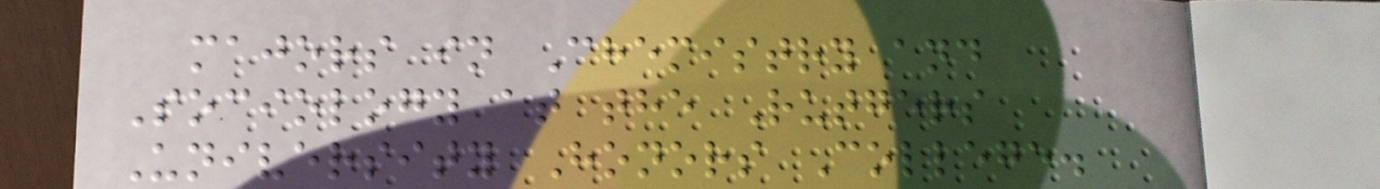majors in Chemistry and
Sociology at the Rutgers
University Honors College.
